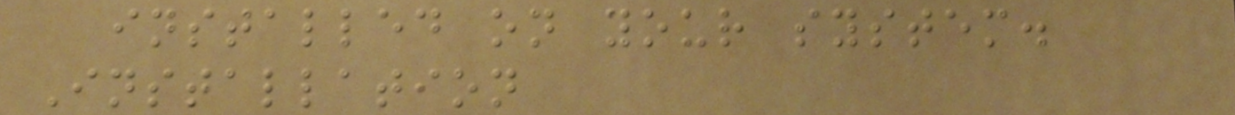installed on your system.
Installation
